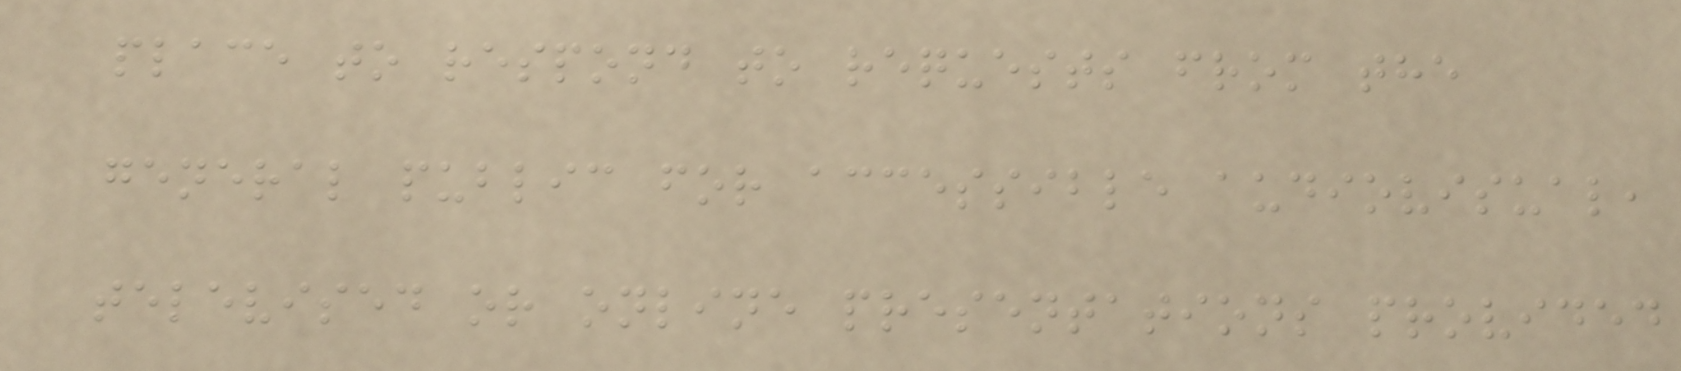place to respond to requests from the
general public for accessible audiovisual,
televised or online presentations provided
